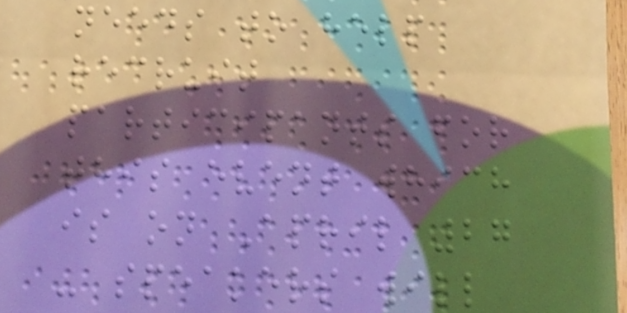needs to help
recruit
participants for
this event which
is on April 27
- speakers will
